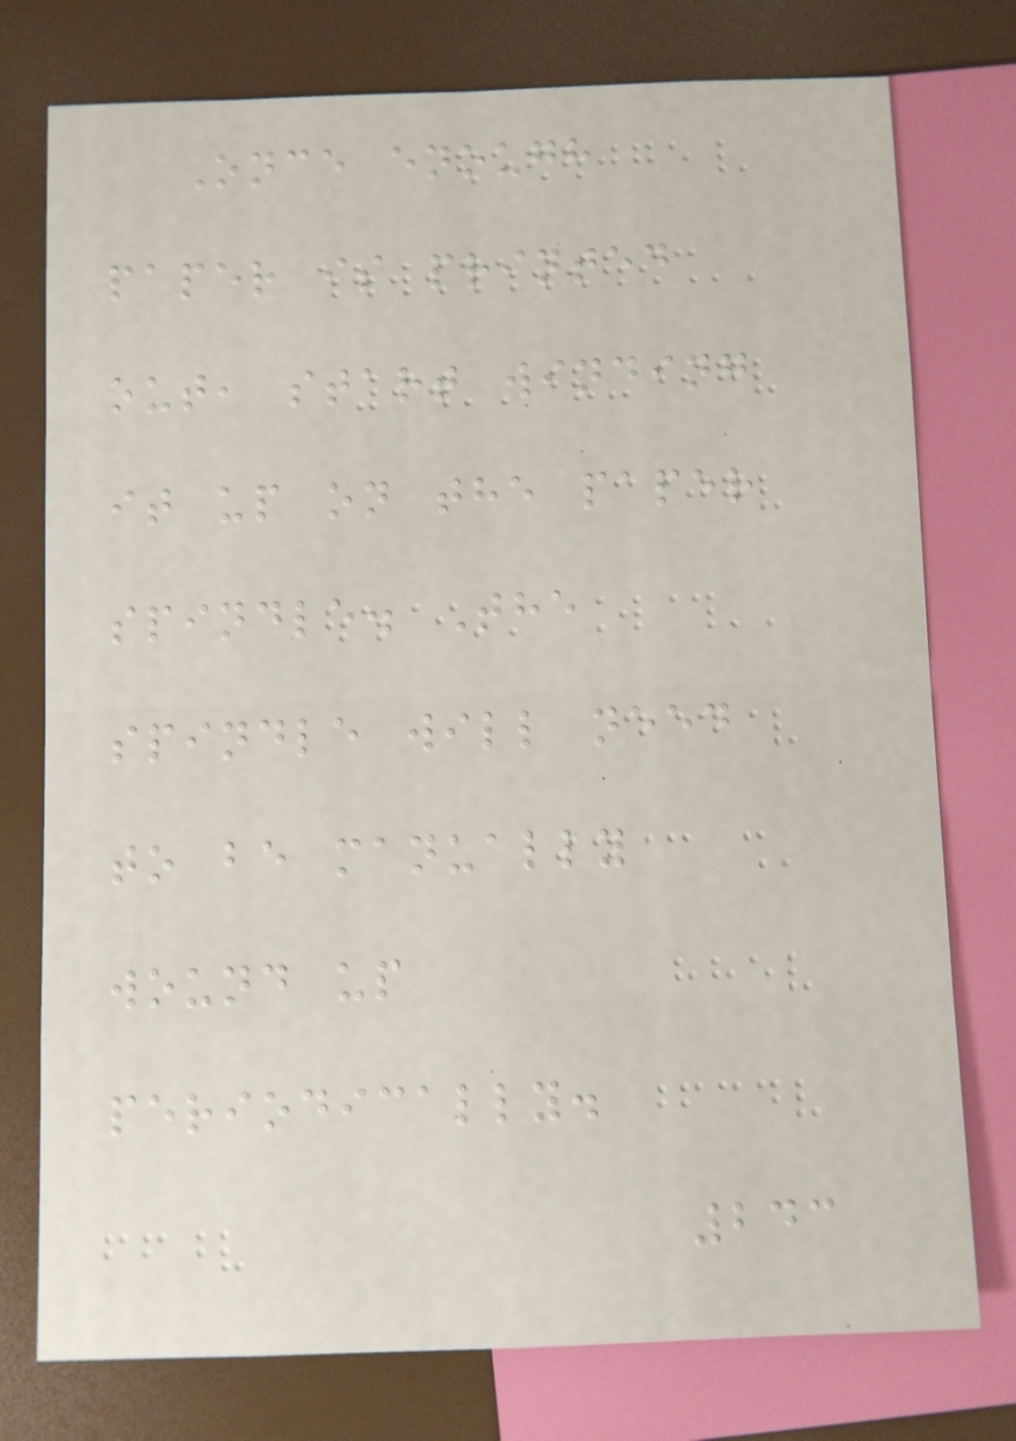Once enough
paper is printed
out, start winding
it up on the paper
spindle. The
spindle will need
to be manually
wound up
periodically.
243
